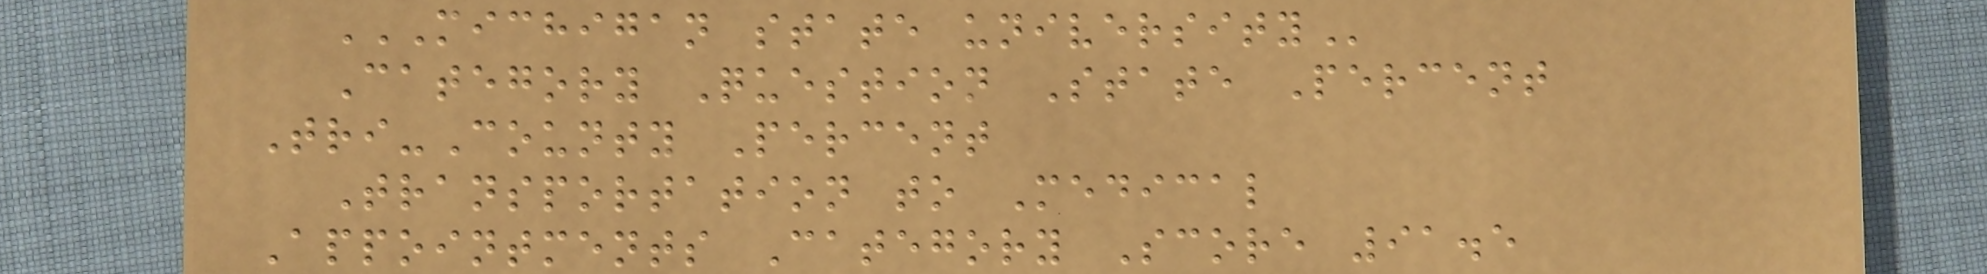MICHIGAN STATE UNIVERSITY
Category Question State Percent
Tri-County Percent
Transportation to Medical
Appointments Category Score 91.5
